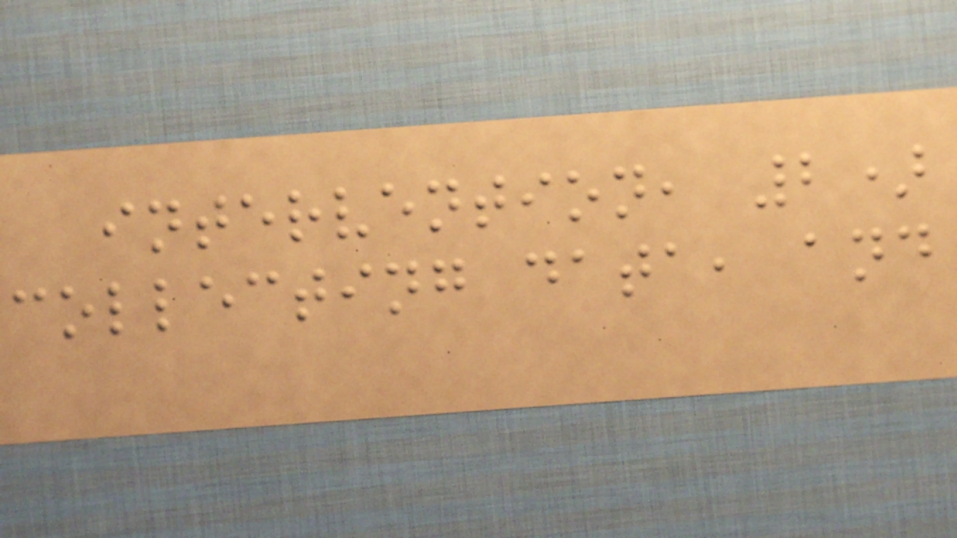intervention, 2)
collecting data, and
